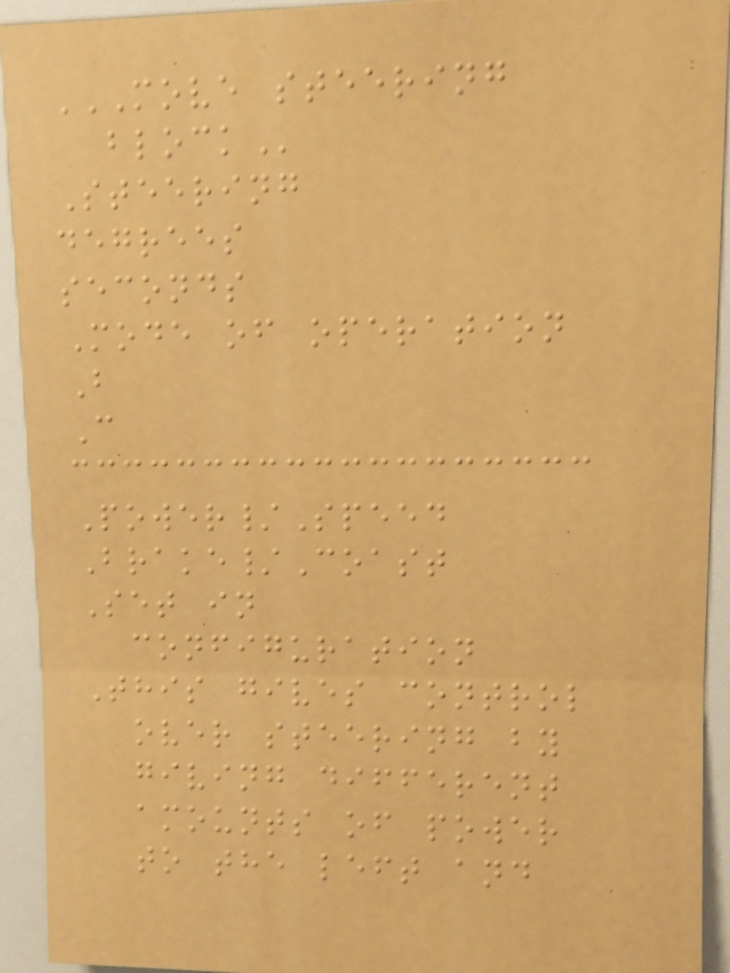MOVE STEERING
BLOCK
Steering
degrees
seconds
Mode of operation
B
C
Power/Speed
Brake/Coast
Set in
configuration
This gives control
over steering by
giving different
amounts of power
to the left and
